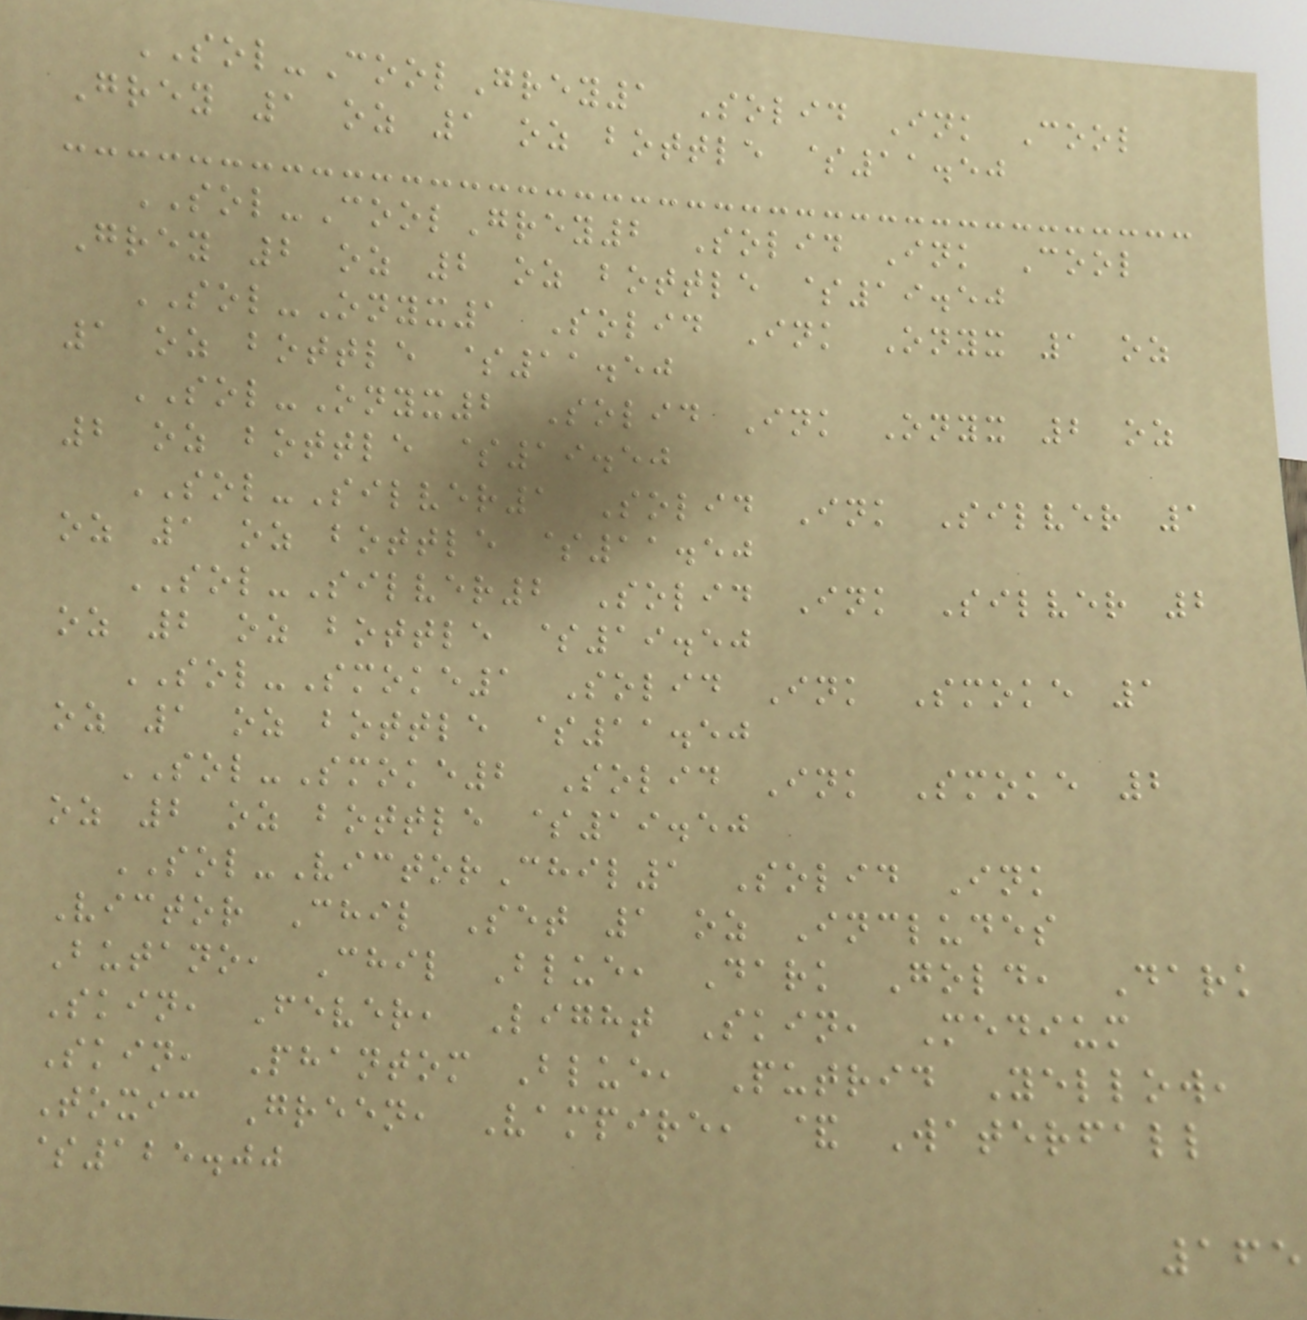SOL-CoolGrey1 Solid Ink Cool
Grey 1 oz 1 oz bottle $11.50
SOL-CoolGrey2 Solid Ink Cool
Grey 2 oz 2 oz bottle $19.50
SOL-Onyx1 Solid Ink Onyx 1 oz
1 oz bottle $11.50
SOL-Onyx2 Solid Ink Onyx 2 oz
2 oz bottle $19.50
SOL-Silver1 Solid Ink Silver 1
oz 1 oz bottle $11.50
SOL-Silver2 Solid Ink Silver 2
oz 2 oz bottle $19.50
SOL-Smoke1 Solid Ink Smoke 1
oz 1 oz bottle $11.50
SOL-Smoke2 Solid Ink Smoke 2
oz 2 oz bottle $19.50
SOL-VictorChil1 Solid Ink
Victor Chil Set 1 oz Includes
Butano, Chil Blue, Dark Gold, Dark
Skin, Fever, Light Skin, Medium
Skin, Phantom Blue, Putrid Yellow,
Toxic Green, Vampire, & Waterfall
$125.00
165
